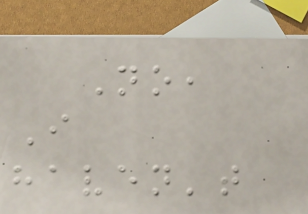No,
I
haven't
